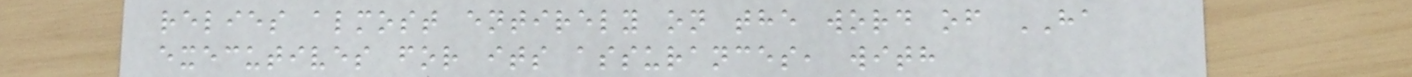relies almost entirely on the word of HA
executives for its assurances, with
